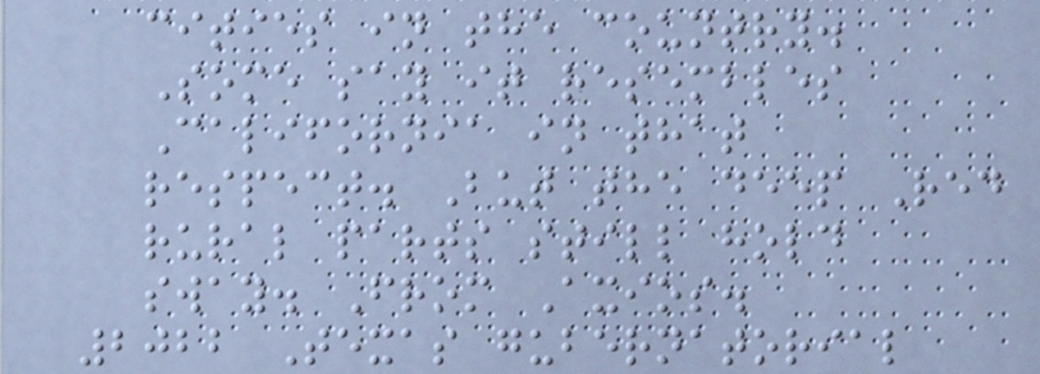cities in the country.
Some say it resembles
California in that
respect. But the deep Red
rural parts still hold
sway. From Axios.
2022 Texas gubernatorial
